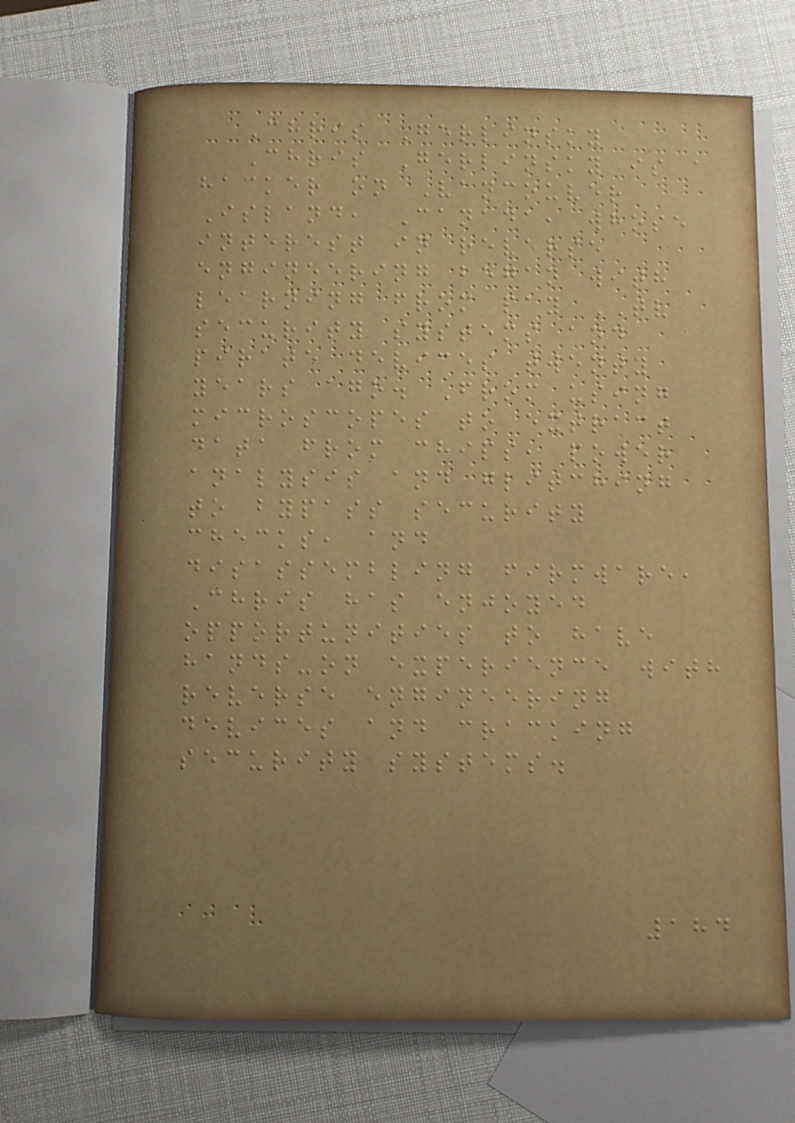Chris Gerlinsky
Chris Gerlinsky is a
hacker on Vancouver
Island, Canada, whose
interest in reverse
engineering began with
learning from pay TV
security systems and
pirate devices twenty
years ago. From using
microscopes to extract
data from chips, power
analysis and glitching
to bypass security
checks, and
disassembling firmware,
Chris has enjoyed
opportunities to have
hands-on experience with
reverse engineering
devices and cracking
security systems.
184
